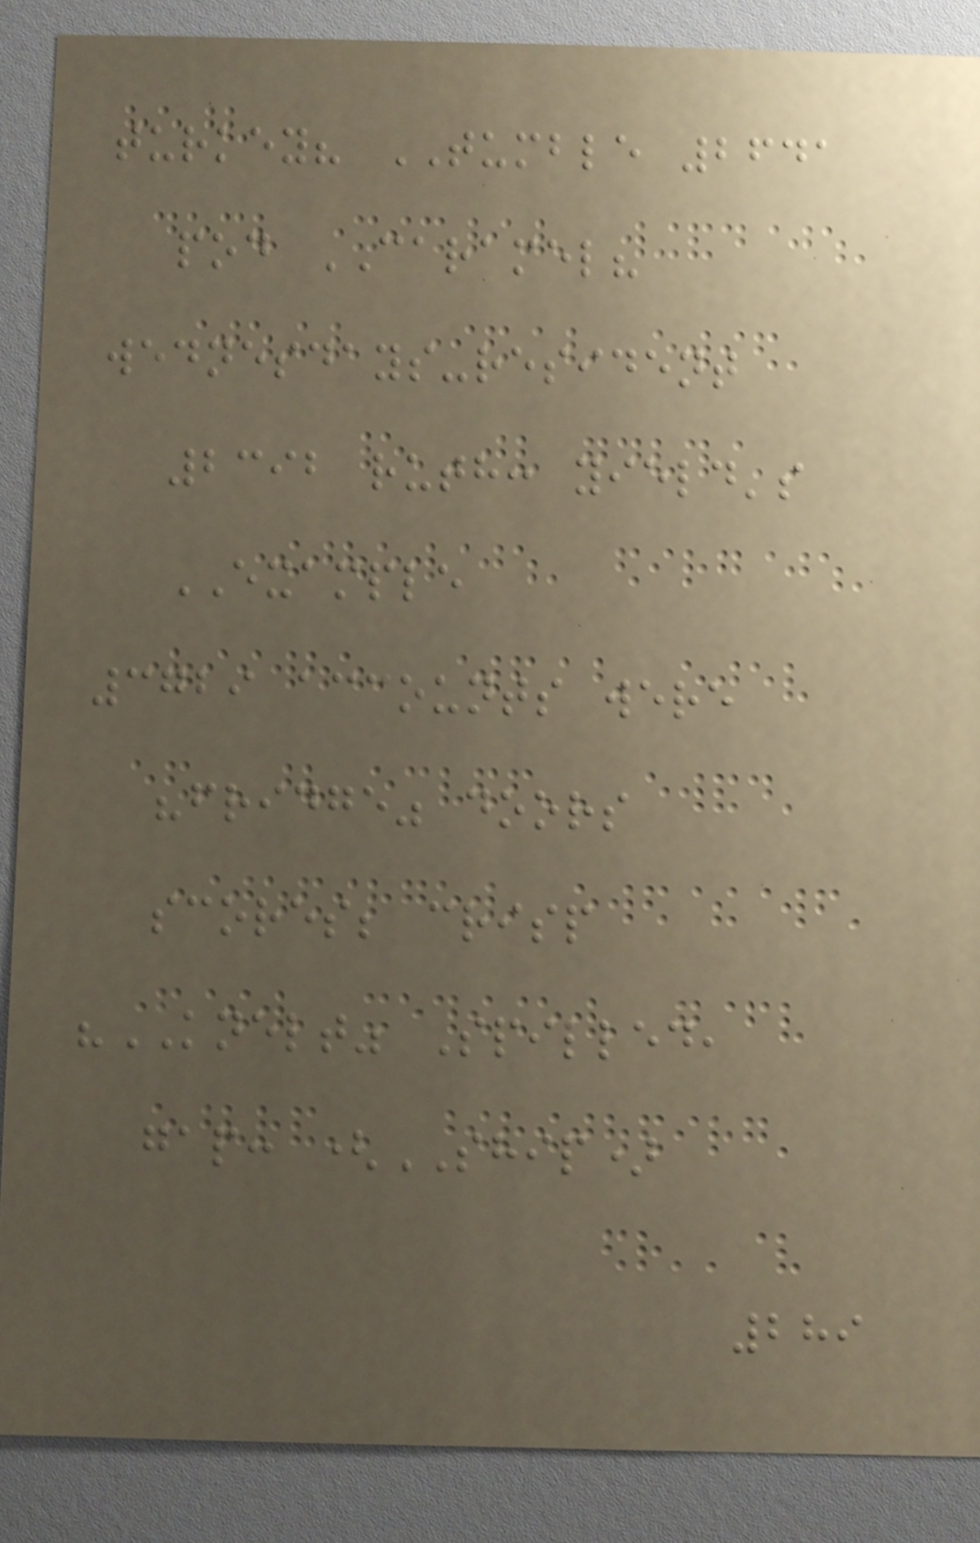turkey? TUMBLE 2641
pod CARAMEL?
wednesdays-resident
2392 ruth: yield's
EXAMPLE
3729 accounts were
"fridge" doors
scores; crisp
"KNELT" Spilled,
gap: (SHIP)
289
